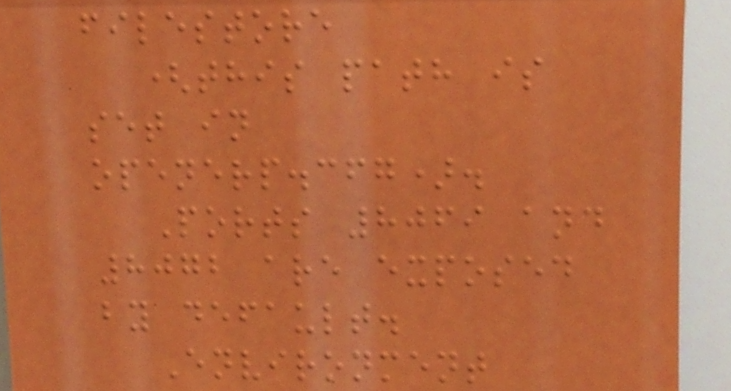filestore
(this path is
set in
openerp.cfg).
Ports 8069 and
8072 are exposed
by default.
Environment
